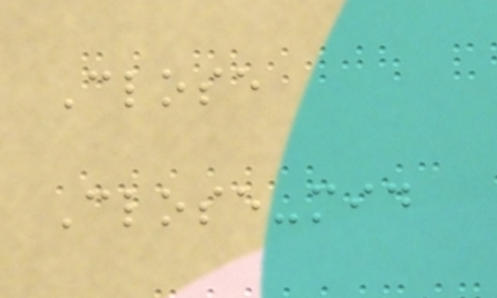Close
Close-mid
